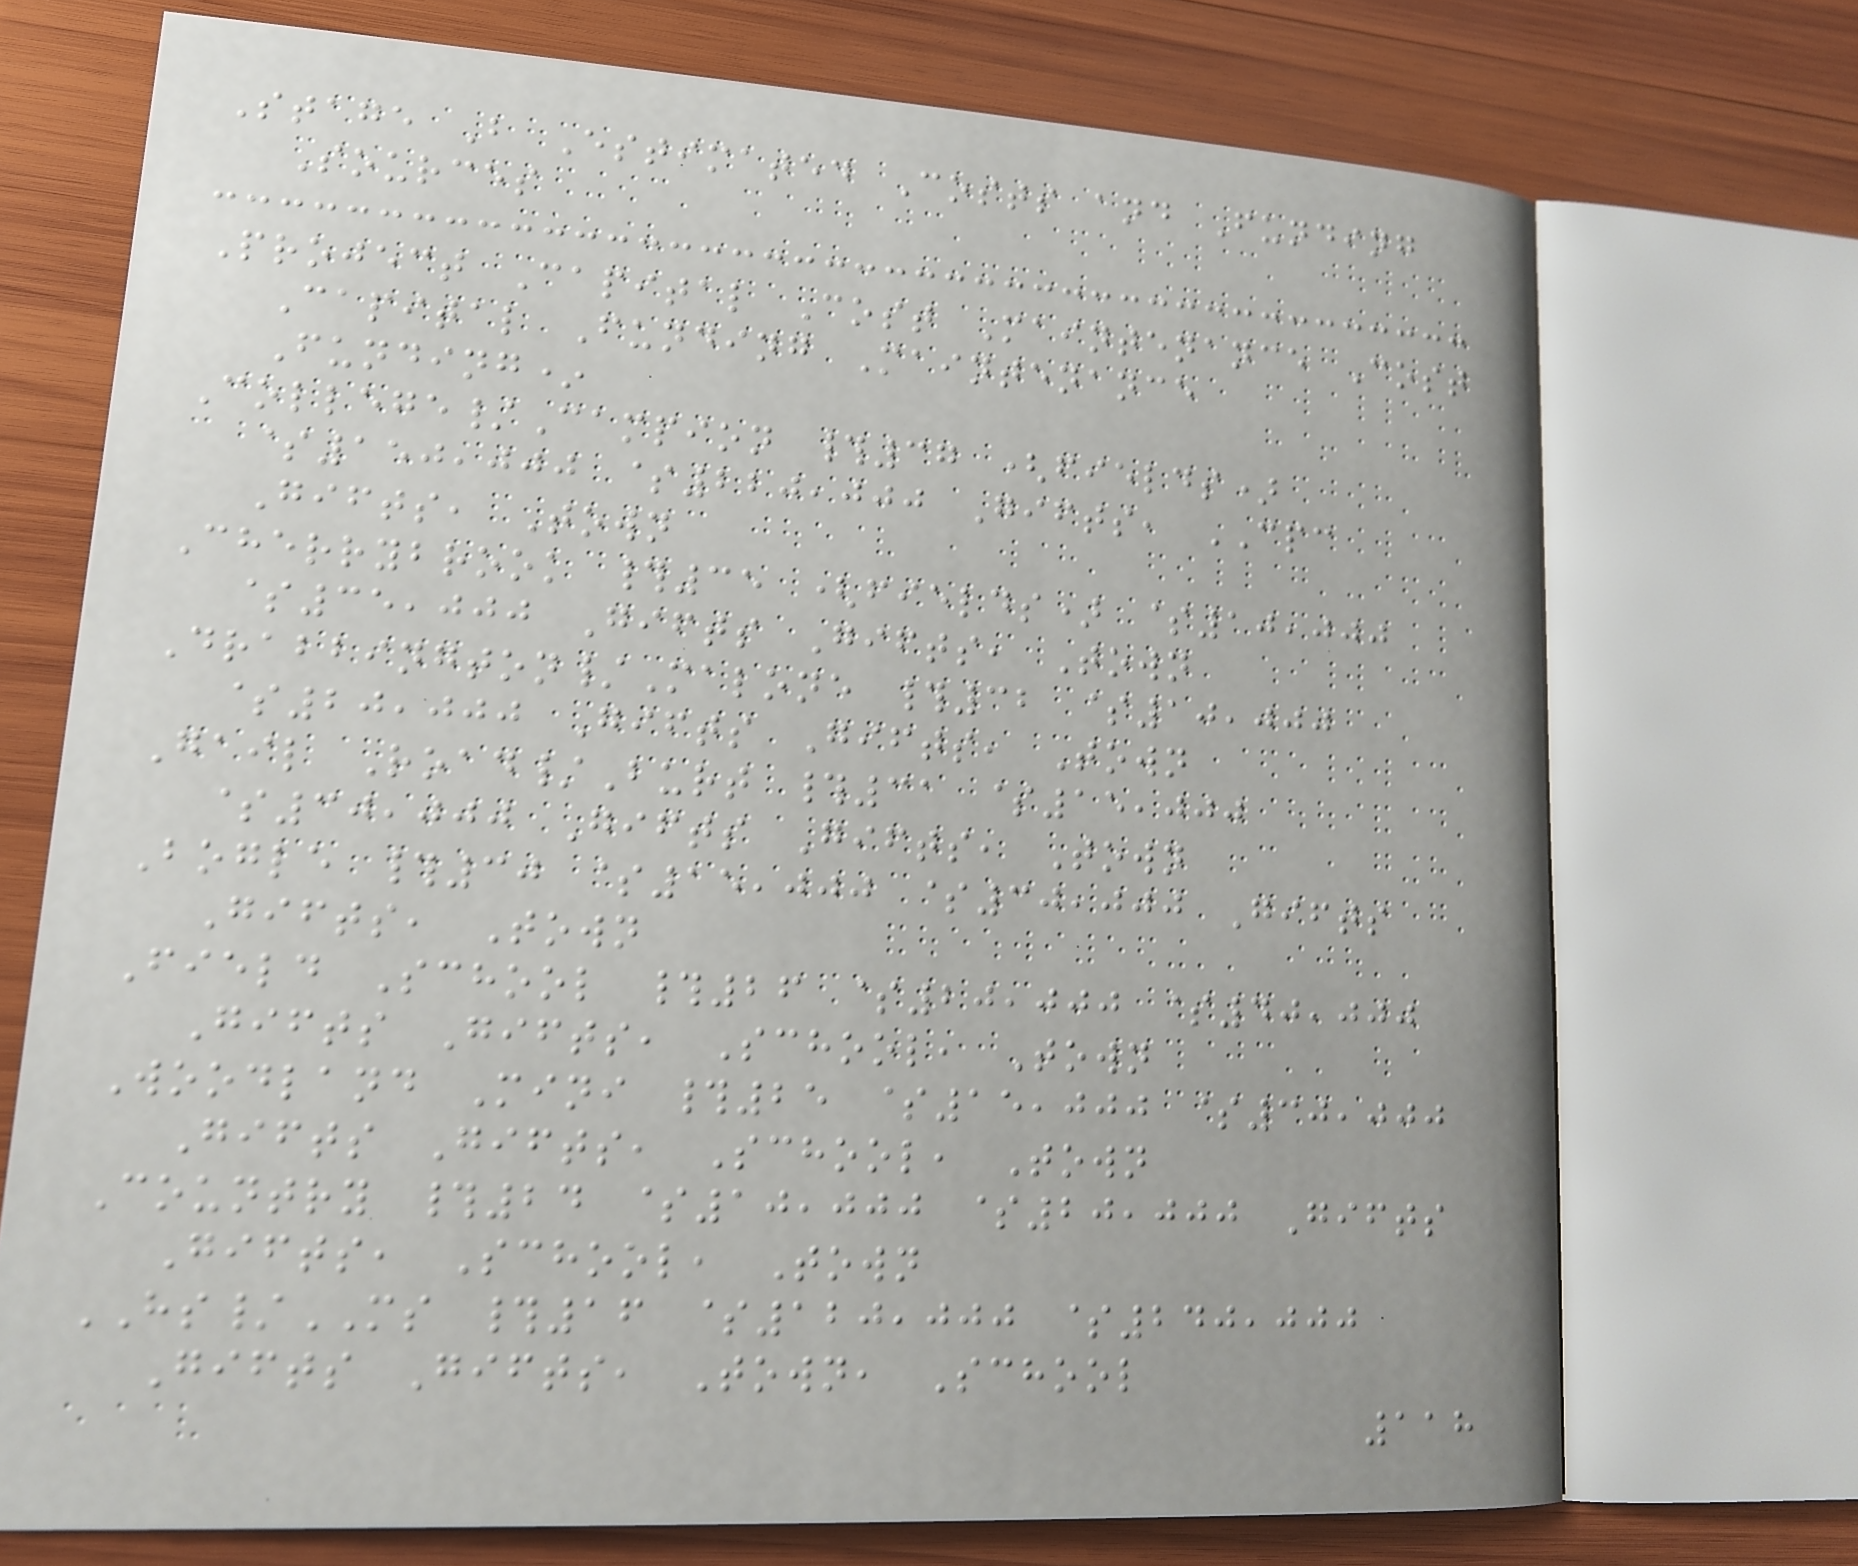Stage B Estimated Costs and Funding
Sources
Project Capital Cost Maintenance Cost
Capital Funding Maintenance
Funding*
College/Campion #37 (fields)
$150,000 $220,000 Gifts, CPC
Gifts, Town
Cherrybrook #35 (fields) $10,000
$35,000 Gifts Gifts, Town
Drabbington/Malone #32 $10,000
$20,000 Gifts Gifts, Town
Gail Road/Burt #31 $15,000
$30,000 Gifts Gifts, Town
Bogle #30 $15,000 $30,000 Gifts
Gifts, Town
Field School #26 $20,000 $40,000
Gifts Gifts, School, Town
Woodland Mini #25 $15,000 $30,000
Gifts Gifts, School, Town
Country #24 $10,000 $20,000 Gifts
Gifts, School, Town
HS/MS #16 $120,000 $240,000
Gifts Gifts, Town, School
118
